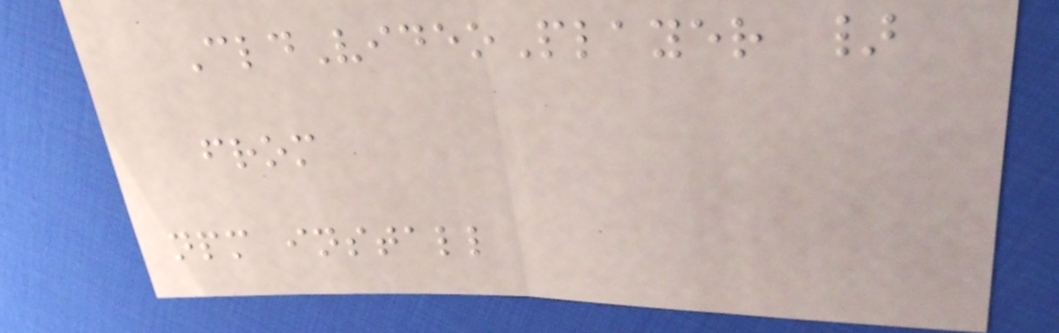CldVideoPlayer }
from
npm install
